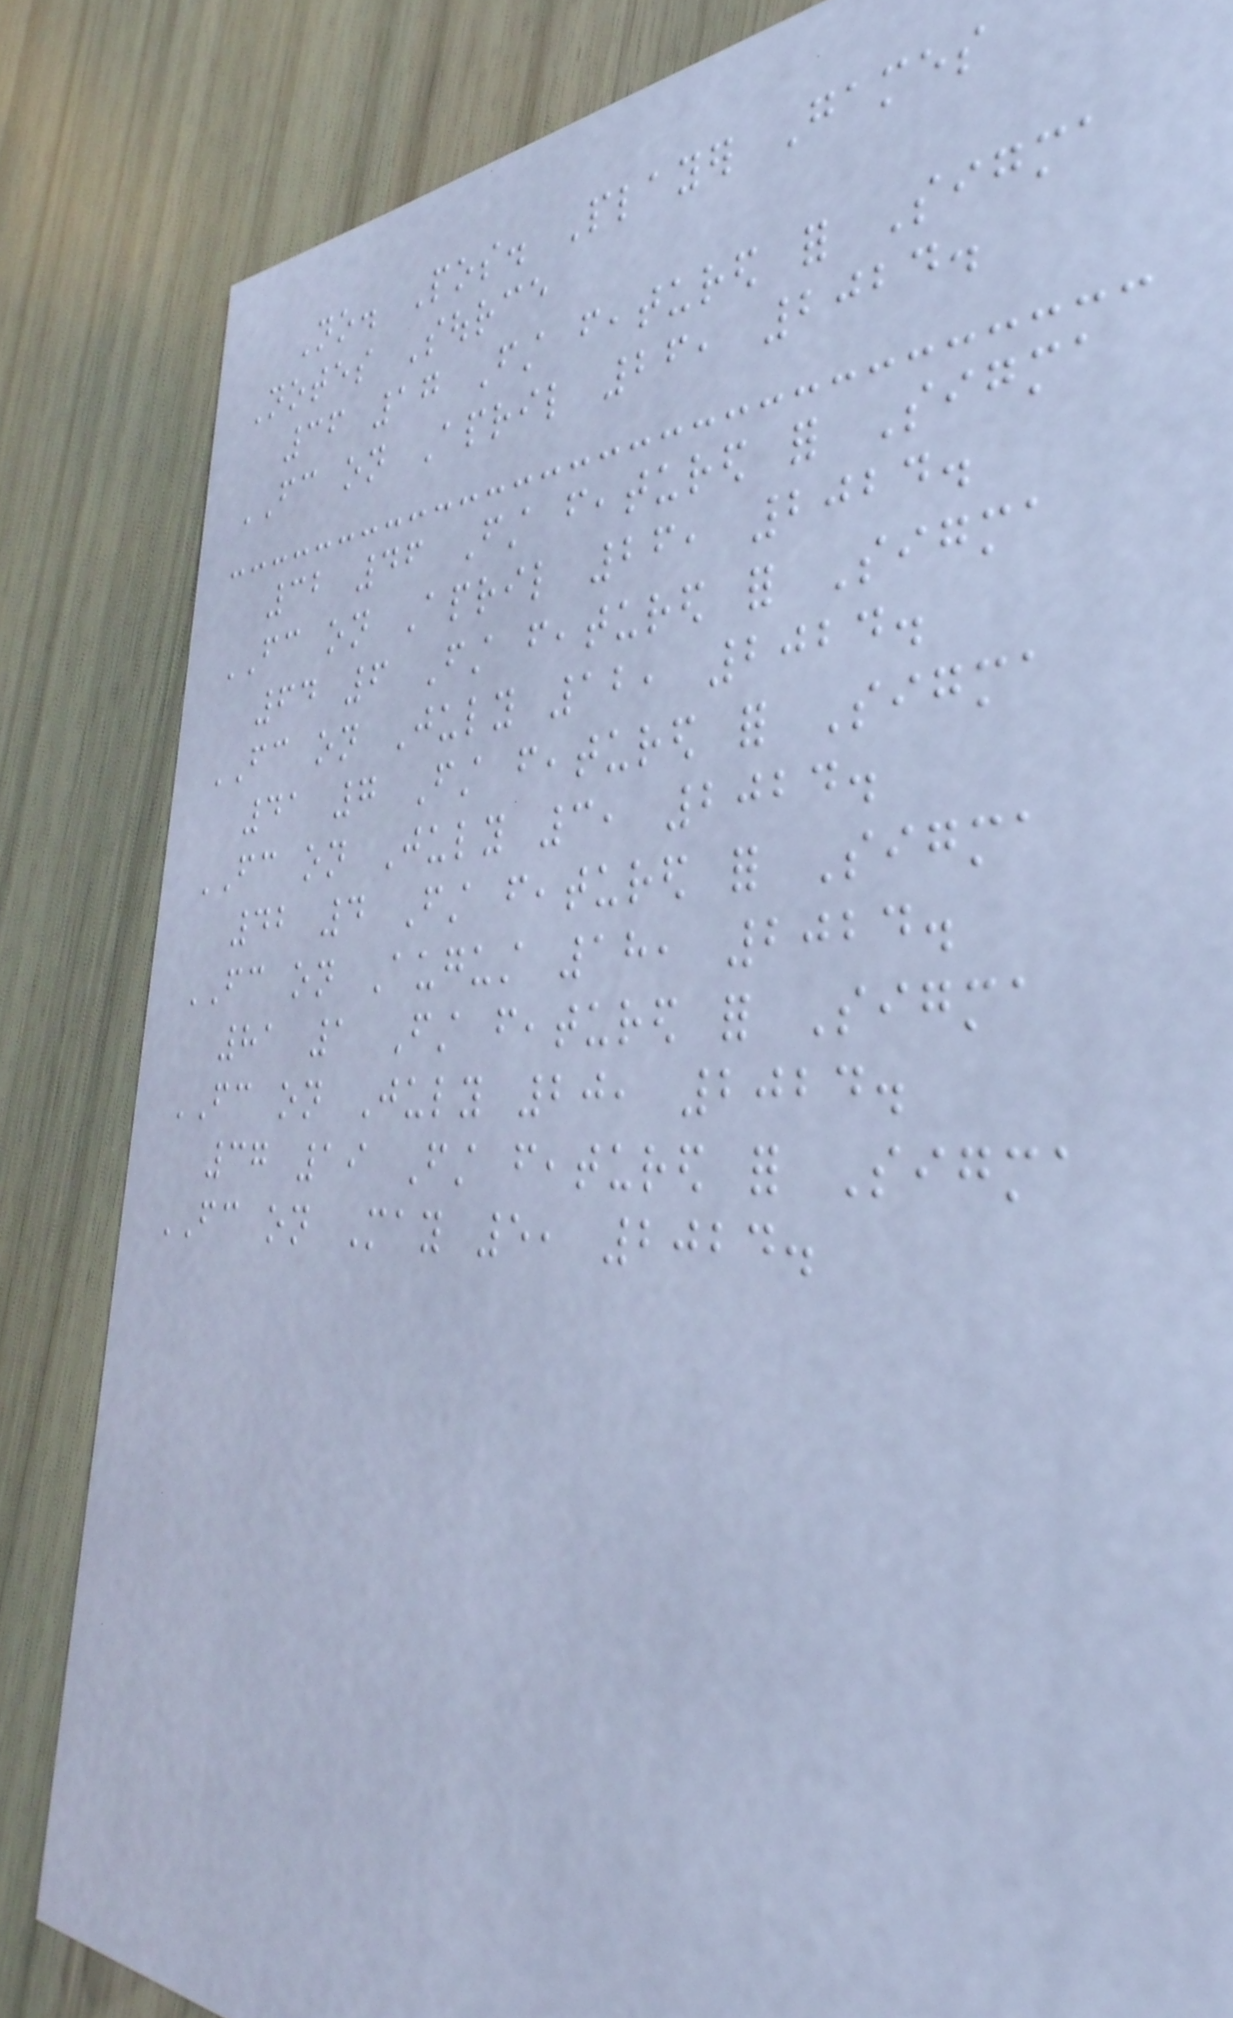No. Pos. Player Games
Notes Source
36 17 First featured for Sigma
FC on April 26, 2024.
32 46 First featured for Sigma
FC on April 26, 2024.
64 6 First featured for Sigma
FC on July 12, 2024.
41 7 First featured for Sigma
FC on July 3, 2024.
42 4 First featured for Sigma
FC on August 18, 2024.
81 1 First featured for Sigma
FC on July 20, 2024.
37 19 First featured for Sigma
FC on May 5, 2024.
